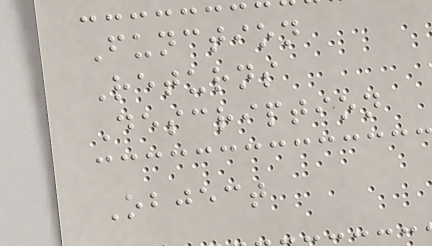Function
Returns
Description
Object
